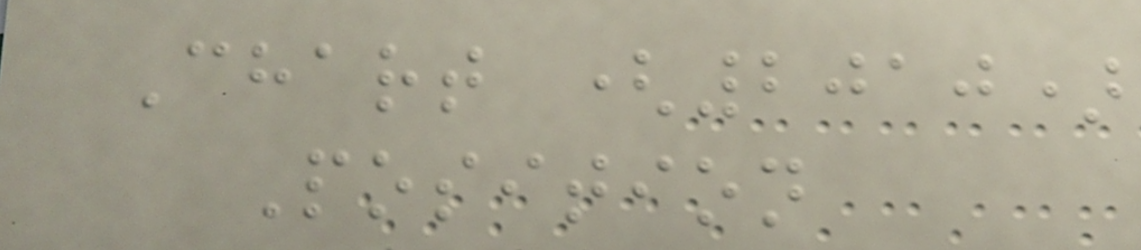Chart (2010)
Position
